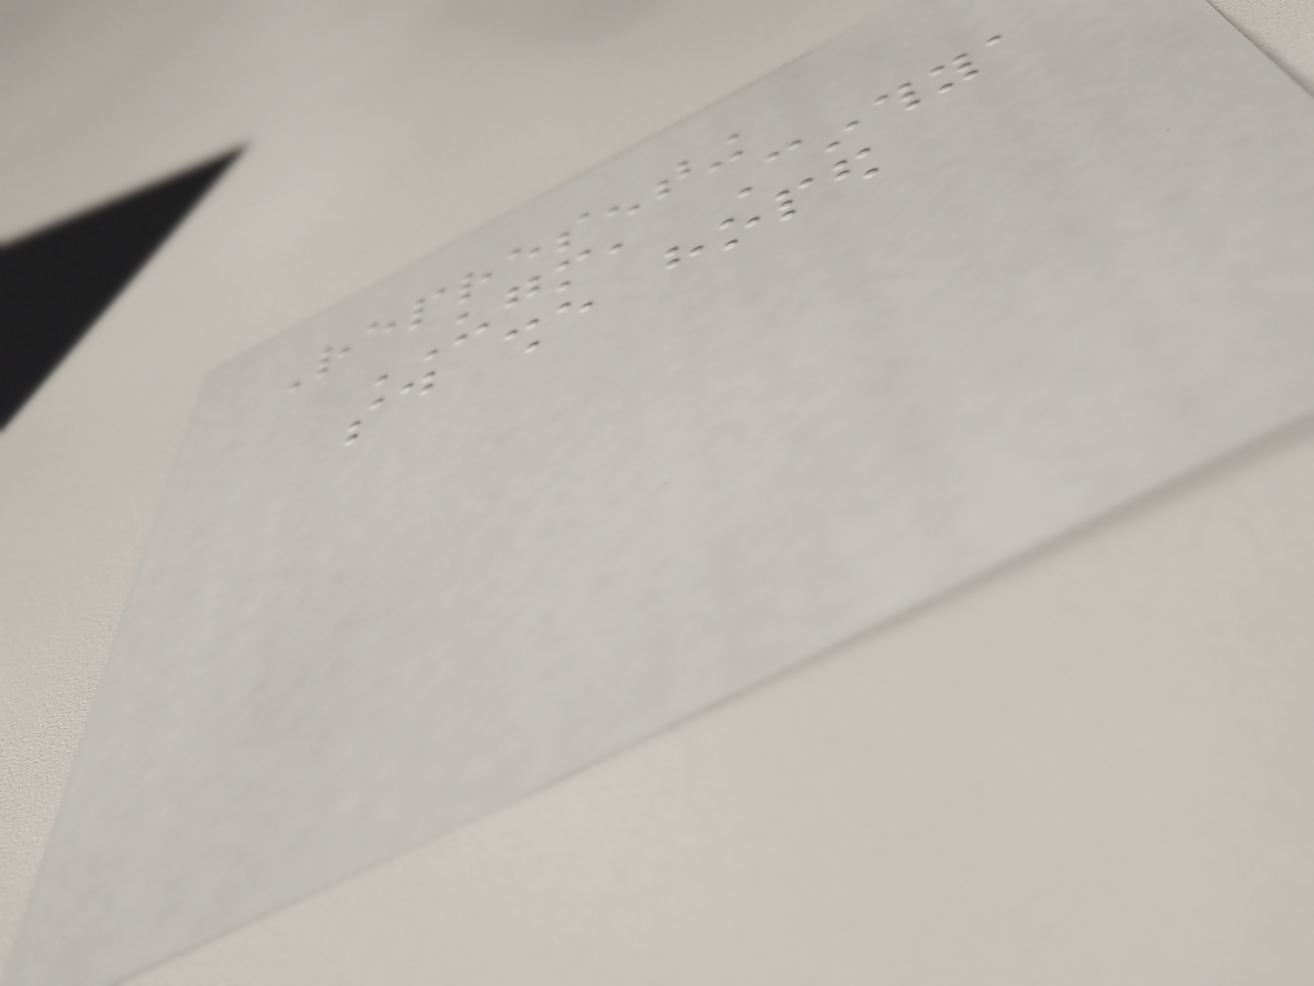Representing
UGM, Cinthya
said she hoped
